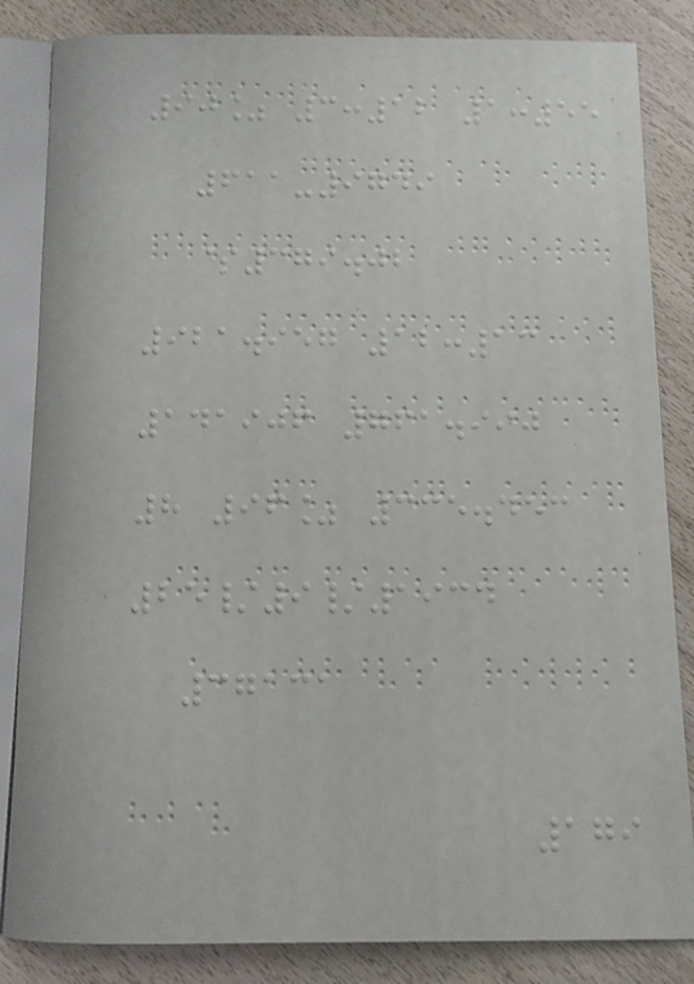90% 3:12 1:55
611-9749
$379.02
921.957 12:13
141906 761.990
8 96% 335.453
25/9/1934
37131
179
